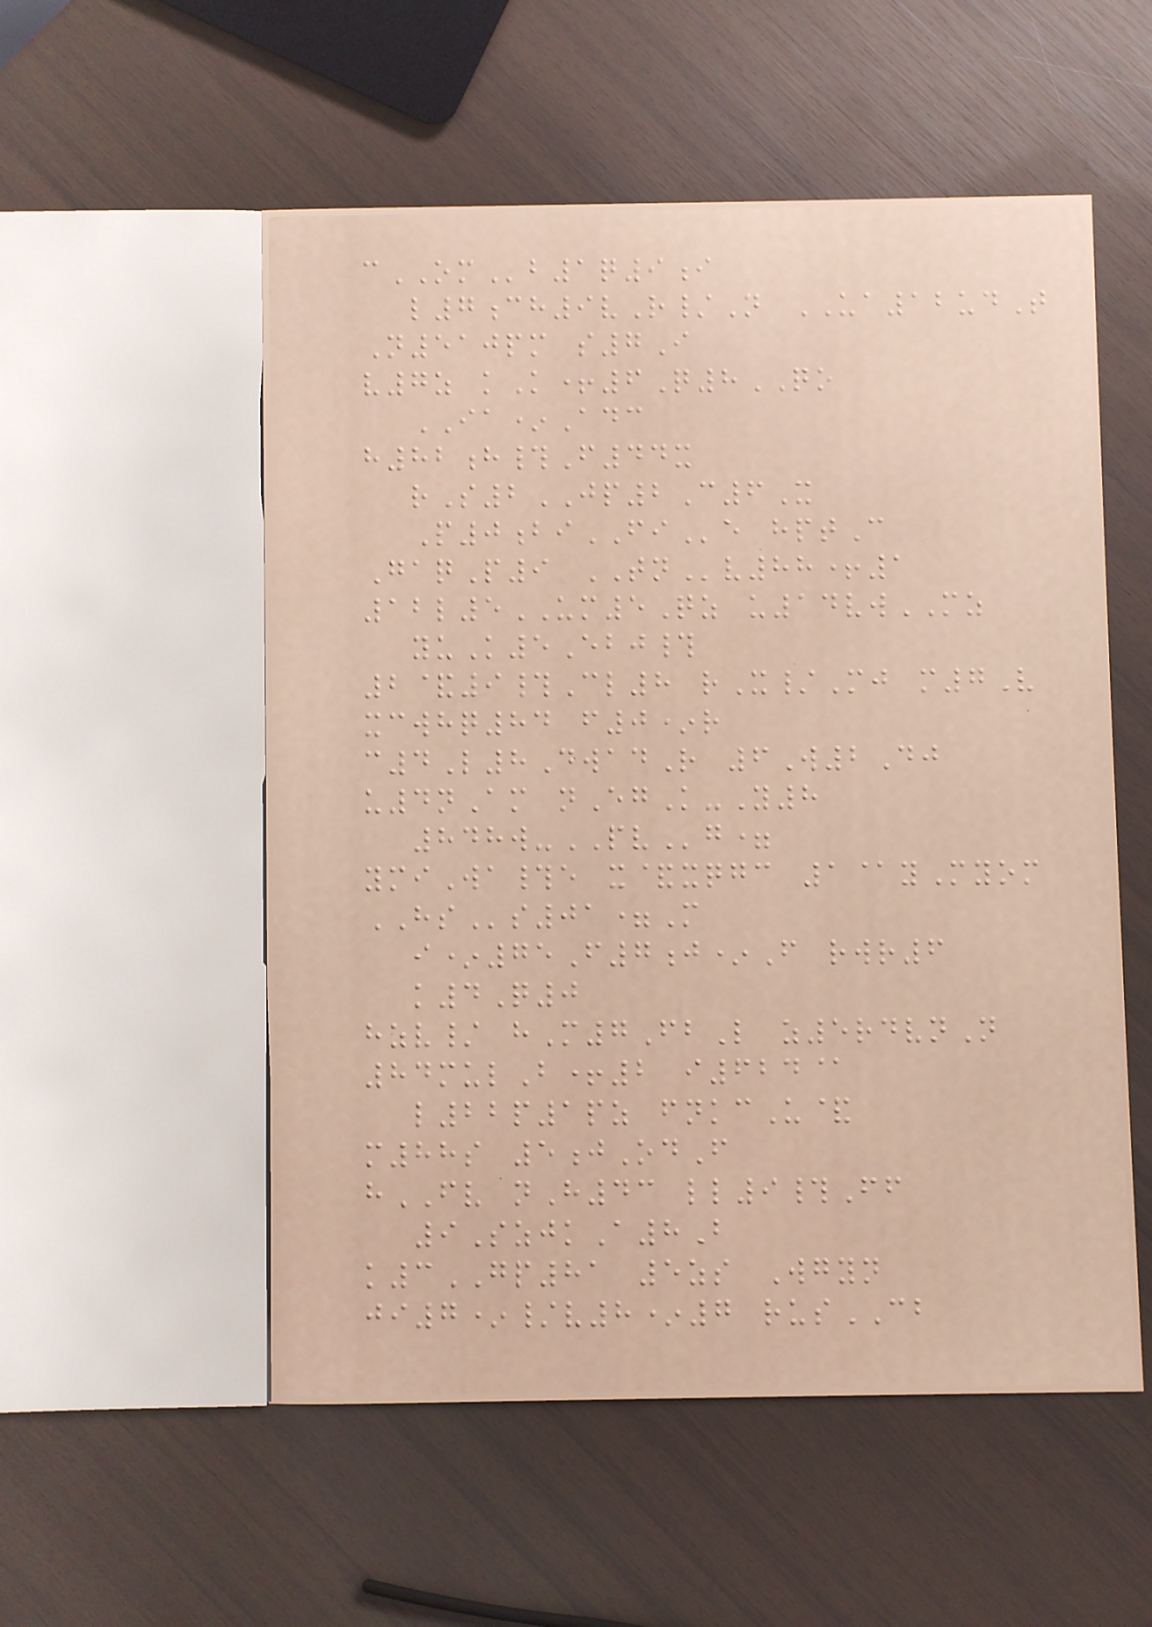cOMb1q9i
l7ch9vR/N UA12udT
N510pm s7I
v7z kK+6Q8QO
IA*Adc
h82h#F44x
rS2JP2C6X
P0biFIe hptC
GaqP9 TNv88+1
12l5UM5Qz u14vwMZ
yuK5Ebj#
2&9#Cl8 rX/Mj m7V
xcwhq84 f0*r
c4L8DwadR 6W2Dj
u4nAm nEgK-Y8
848w-PVg=
ymiWa#e x&xqgc 1@yMyom
HSs01=M
i*75F7j*F rwr6
k4Q0
hzv/ hM7FbL z5rdvnN
84mulB+2 i624@
l22p1pz fnkcU&
m88s 5jOdF
hFV nH43 ll9#Ff
9SzjkA8B
k3GP81 5zs Wgyn
ji7*/v8*7 rusCB
